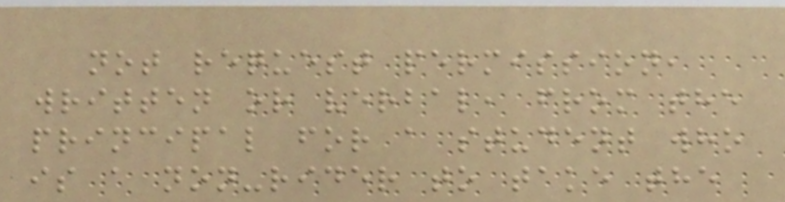not request permission,
written or verbal, from the
principal for a student who
is a non-rider to take the
